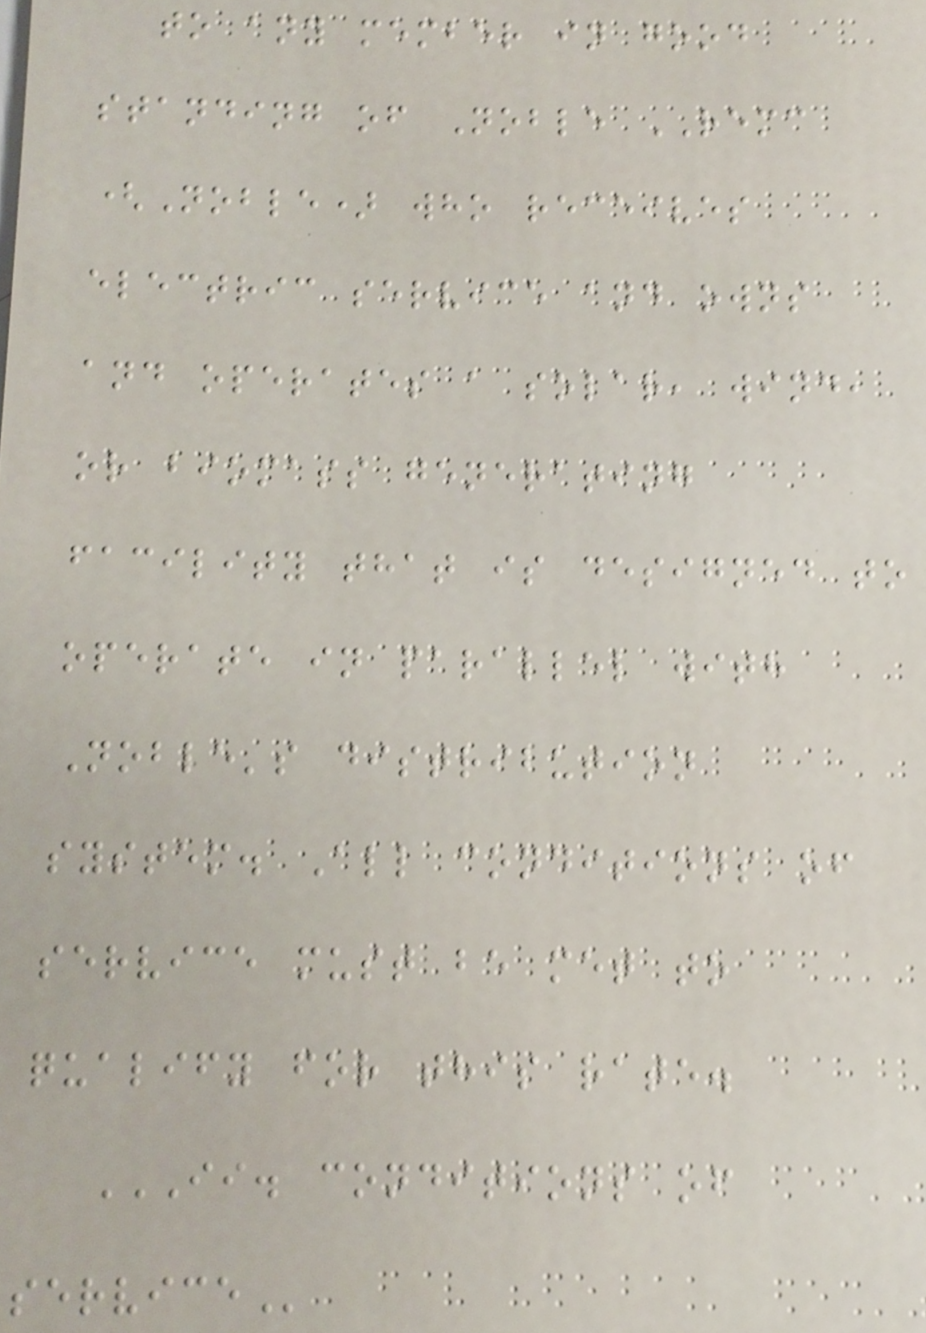to any member in good
standing of Noble REMC
(Noble) who receives
electric service and owns
and operates a solar, wind,
or biomass generating
facility that is designed to
operate in parallel with
Noble's distribution
system. All conditions of
service must be met to
qualify for this rate.
II. CONDITIONS OF
SERVICE
